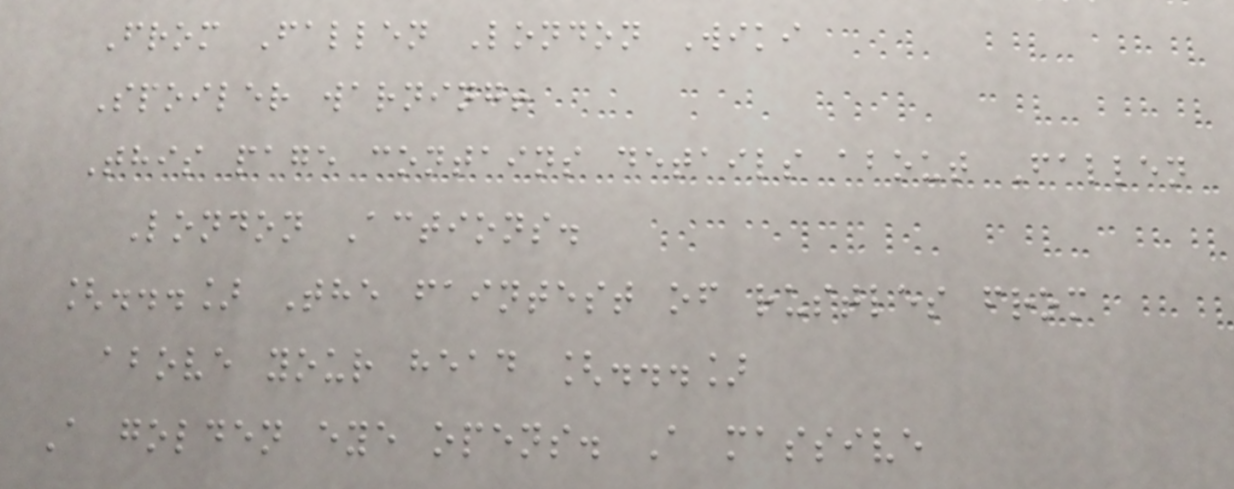From Fallen London Wiki
Spoiler warning!
This page contains details about Fallen
London Actions.
[...] The faintest of rustles from
above your head [...]
A golden eye opens. A massive
